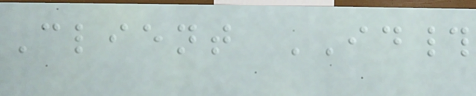Client ID#
